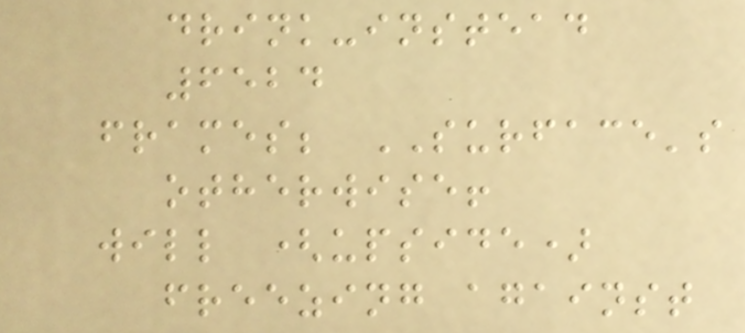drink-instead
6524
frames; SURFACE's
otherwise!
will (upside)
freezing against
